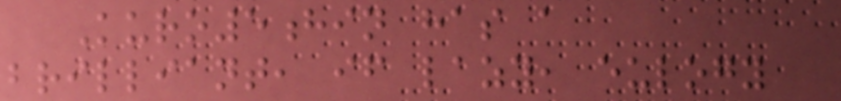Kuro5hin has a
brilliant, if lazy, eulogy
